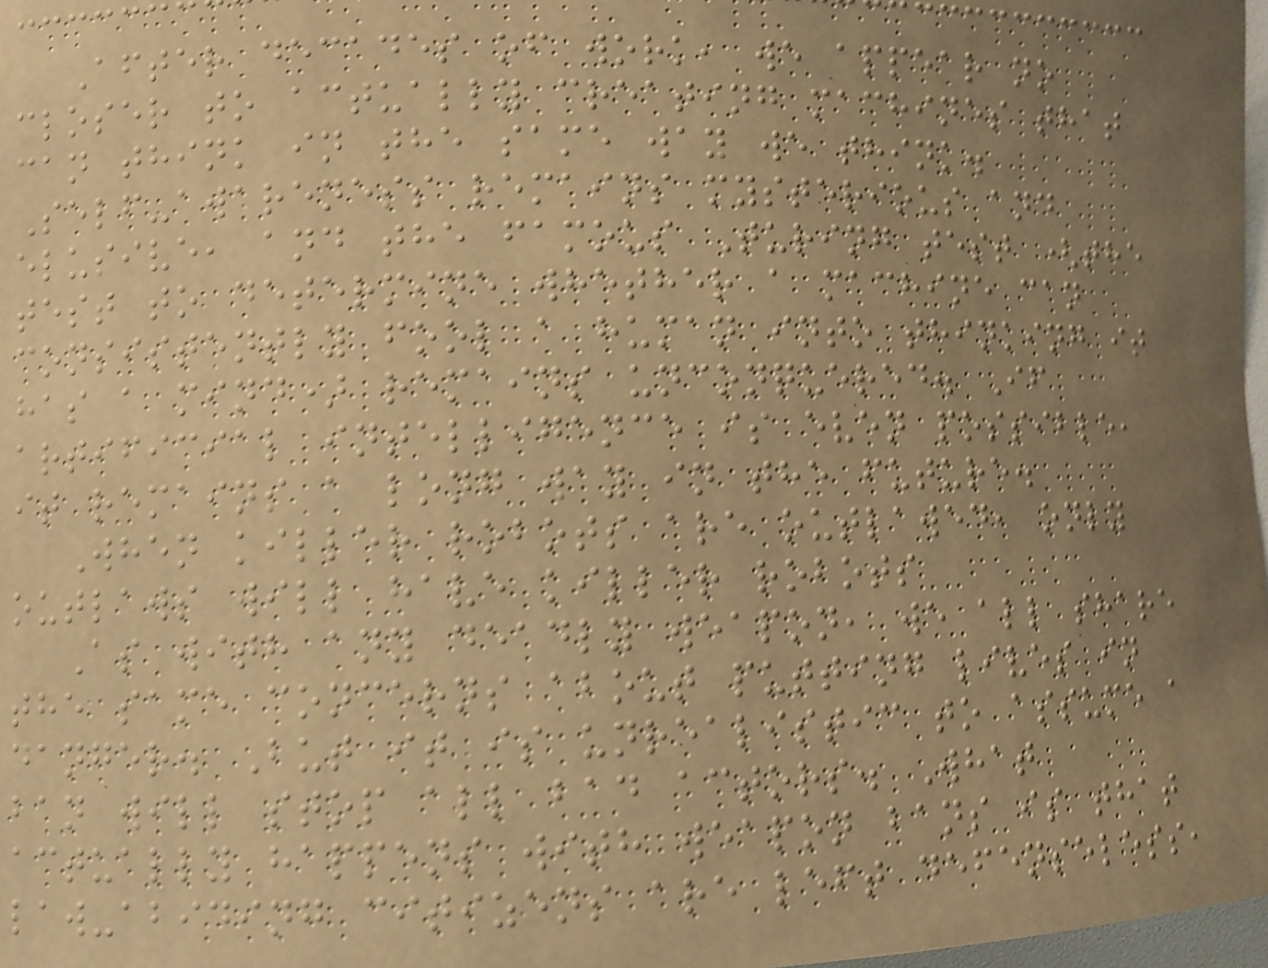After decades of work, we appear no
closer to actually creating machines that
can think in the same way we think.
Self-awareness remains mysterious and
elusive, and the famous Turing test (the
test to determine whether a machine can
consistently fool a human into thinking it
has a mind) remains unconquered. If
artificial intelligence is even possible,
it remains a long way in the future.
When killer robots are outlawed, only
outlaws will have killer robots
As with any deadly weapon, we all share
the same concerns about putting lives in
danger. But it is unrealistic to assume a
ban will stop all bad actors. What
actually happens with weapon bans is that
law-abiding citizens are left defenseless,
